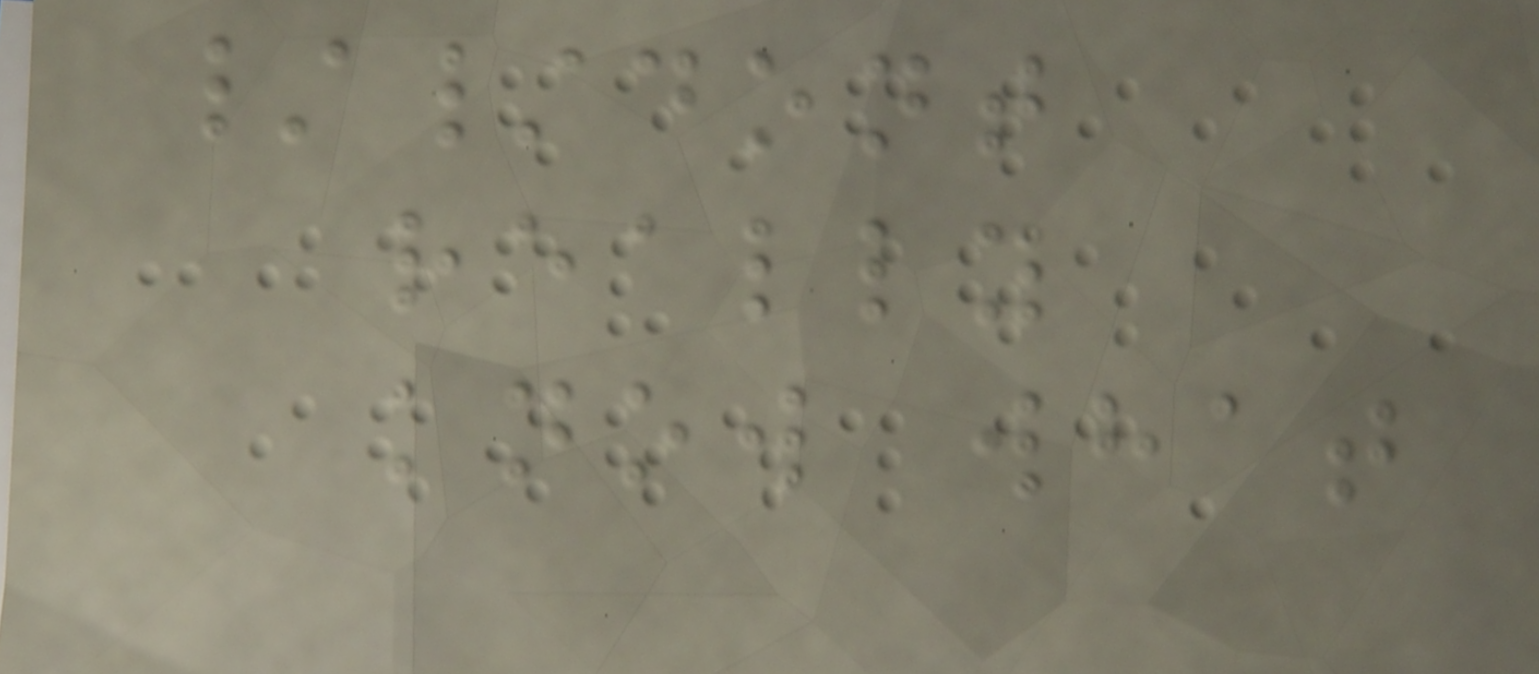//dont
really
know what
